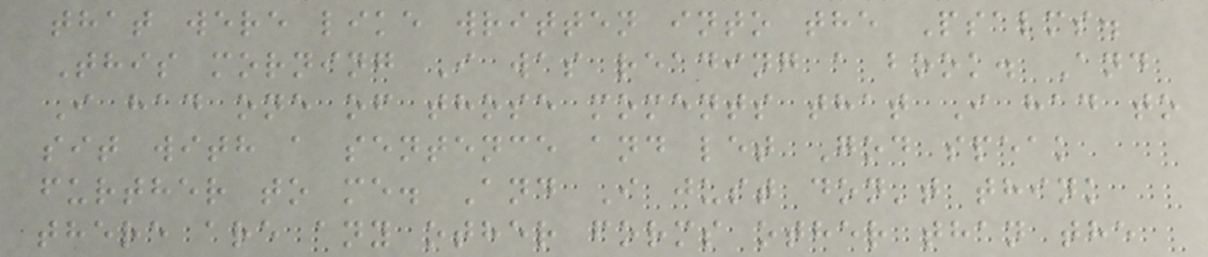that were like written into the Psalms.
This morning I was reading a book. And
I had one of those moments that I had to
sit with a sentence and let God speak
further to me. And I just don't think
there are any other forms other than the
